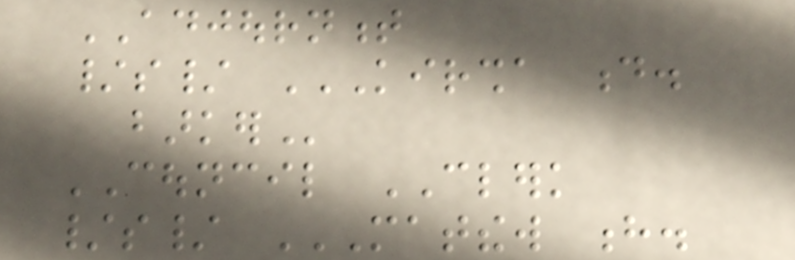ADJOURNMENT
/s/ KIRSHA D.
BARKER
COUNCIL CLERK
/s/ MATTHEW H.
